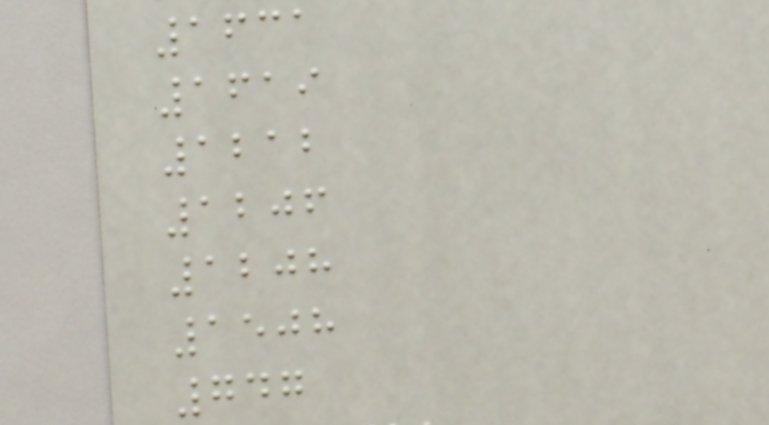1631
1619
1212
1206
1208
1508
747
